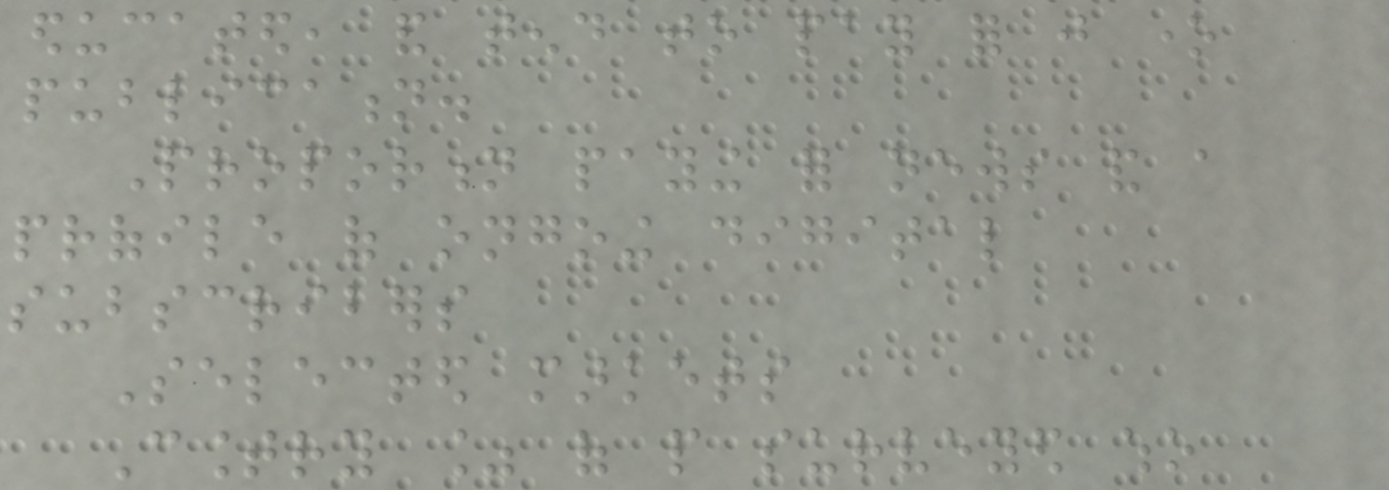educated, and tend to pay for just one
publication.
Proportion paying for news and a
profile of ongoing digital
subscribers
Selected markets
Country % of people surveyed who
